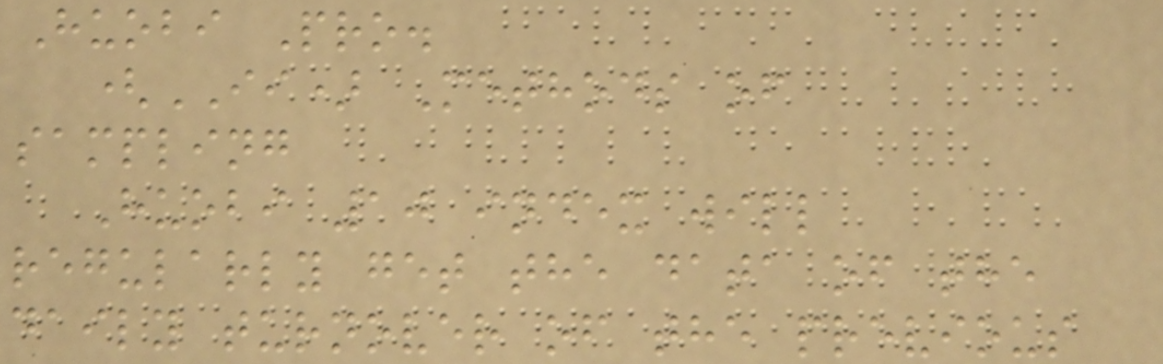Huobi Pro.
(II) Methods of
sampling
Huobi 10 index will
regularly get the data of the
daily turnover of the previous
